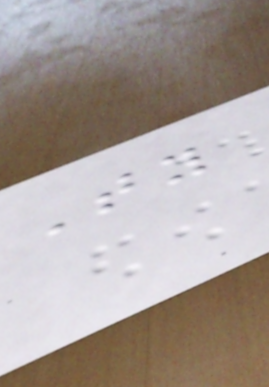Ty
